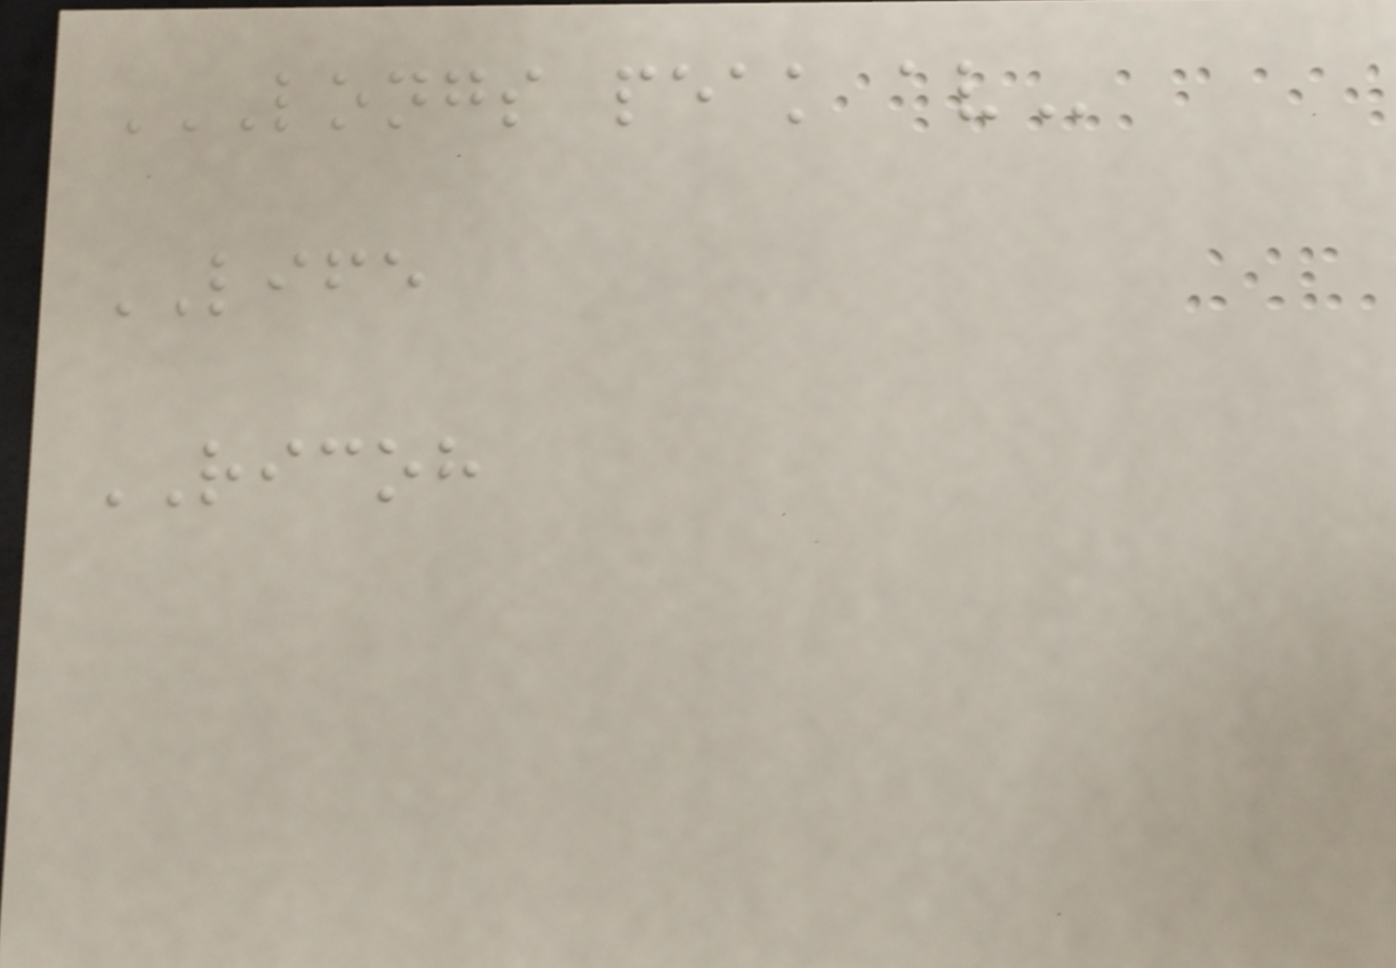LONGS PEAK AV
LIFE
RICOH
